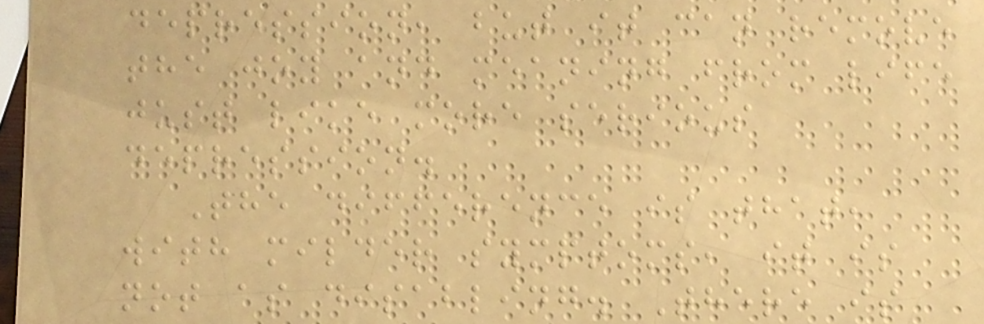depression, but it can remove
the joy and meaning from life
just like more serious
depression.
The difference is that,
with milder symptoms, it is
not as disabling. There is
